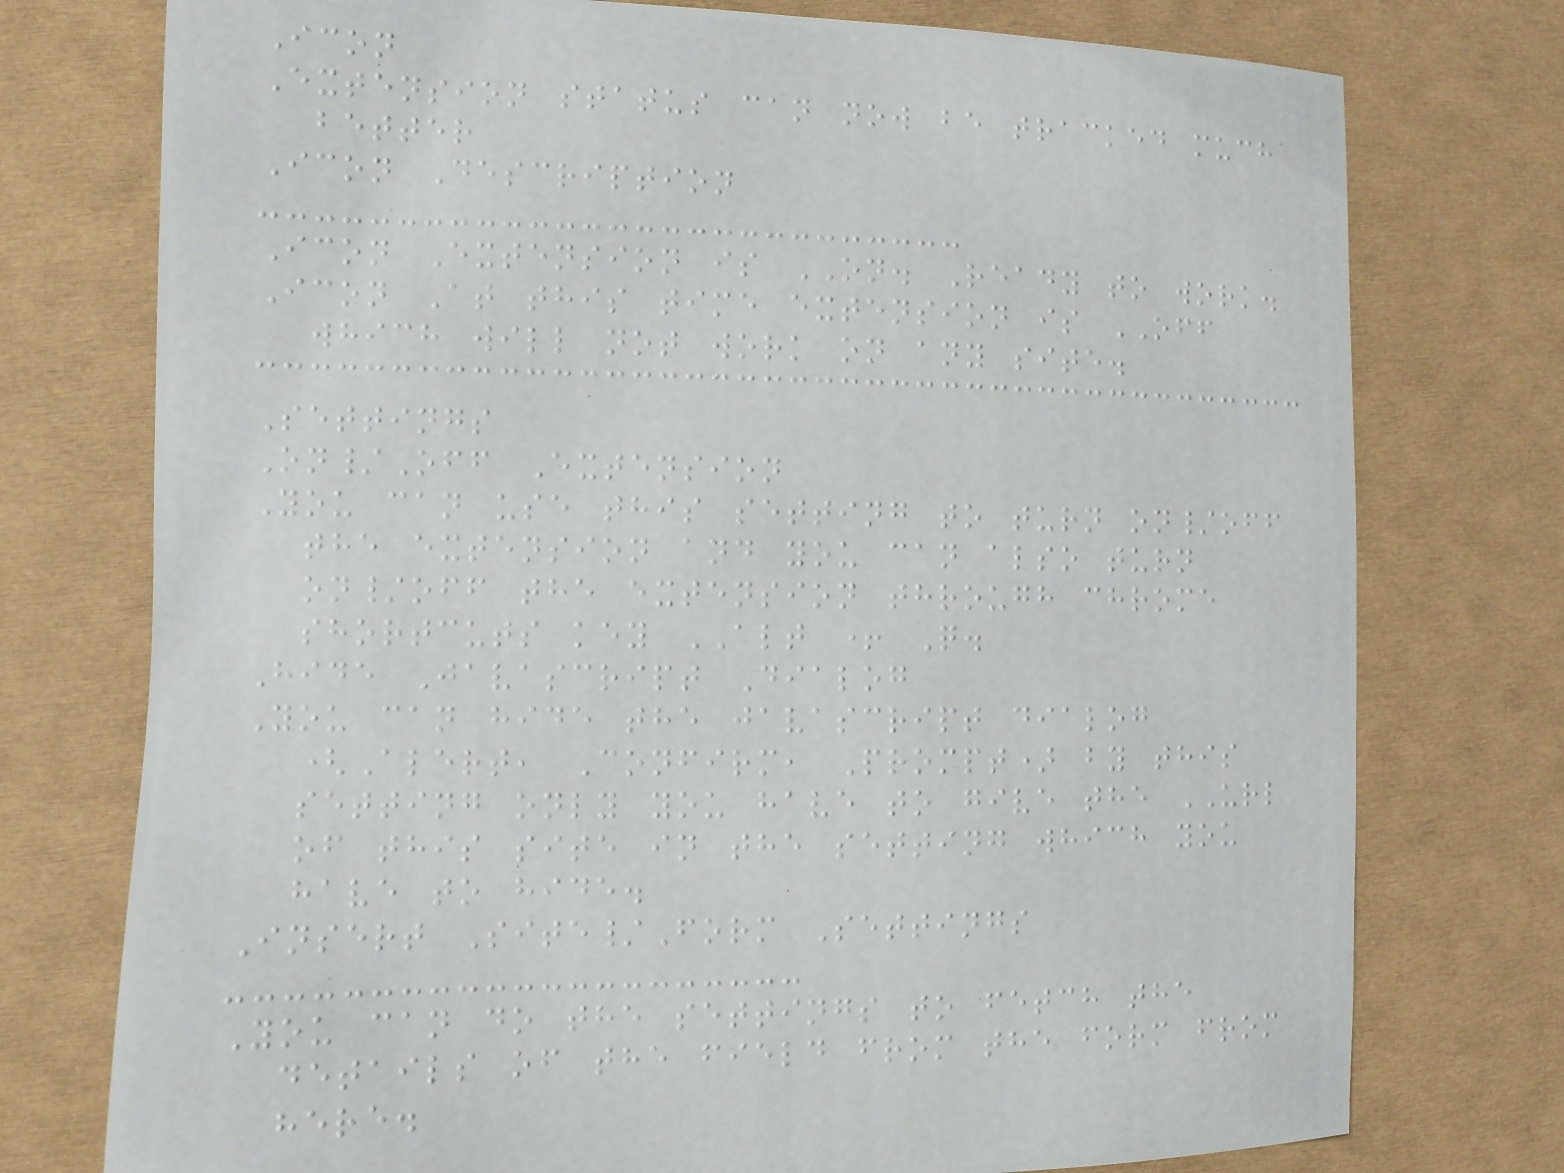Icon
Extension status can now be tracked much
better
Icon Description
Icon Extension is ON. Ready to work.
Icon At this time extension is OFF
which will not work on any site.
Settings
On/Off Extension
You can use this setting to turn on/off
the extension and you can also turn
on/off the extension through chrome
shortcuts key ALT + Q.
Hide Javascript Dialog
You can hide the javascript dialog
(Alert, Confirm, Prompt) by this
setting only you have to give the URL
of this site in the setting which you
have to hide.
Insert Site/Form Settings
You can do the settings to fetch the
details of the field from the form from
here.
